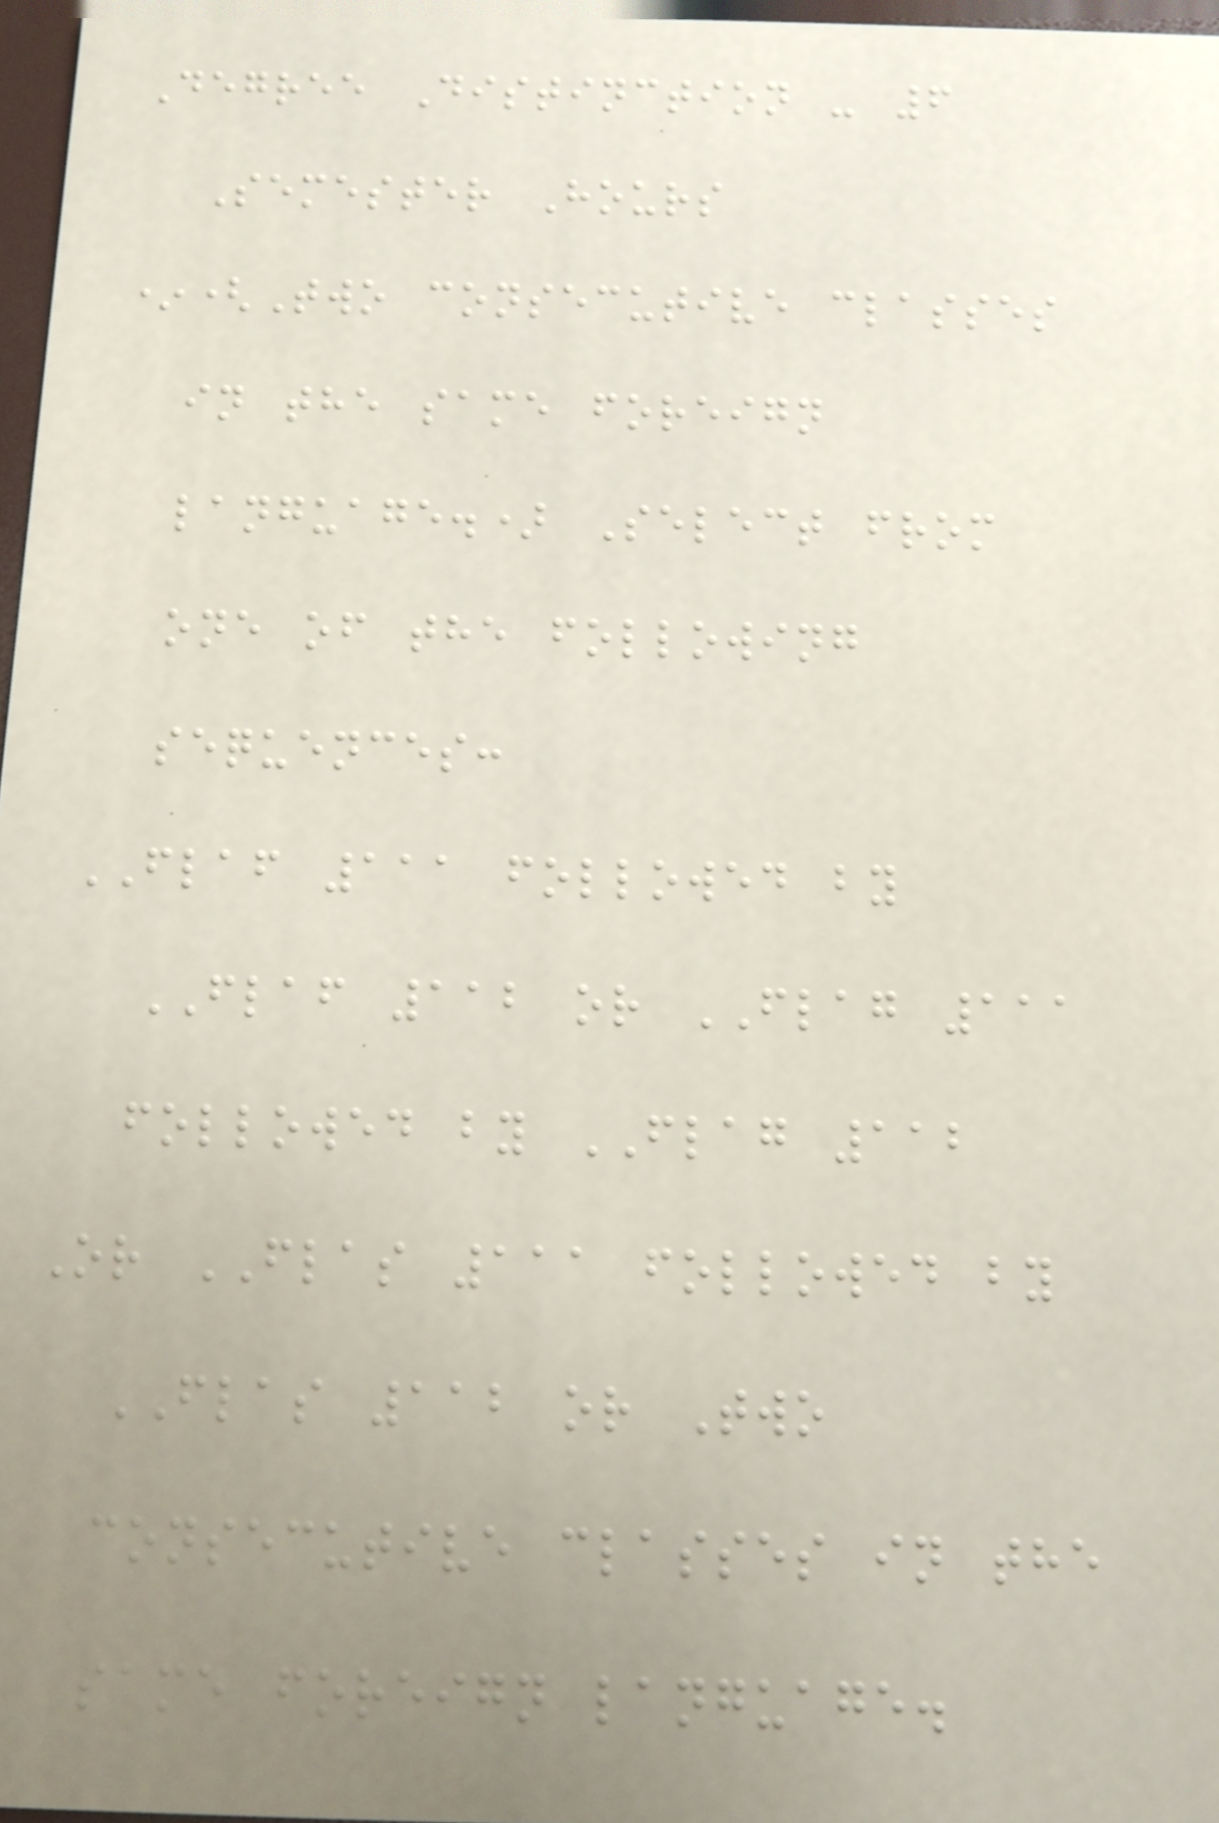Degree Distinction - 6
Semester Hours
*(Two consecutive classes
in the same foreign
language.) Select from
one of the following
sequences:
FLAF 111 followed by
FLAF 112 or FLAG 111
followed by FLAG 112
Or FLAS 111 followed by
FLAS 112 or Two
consecutive classes in the
same foreign language.
